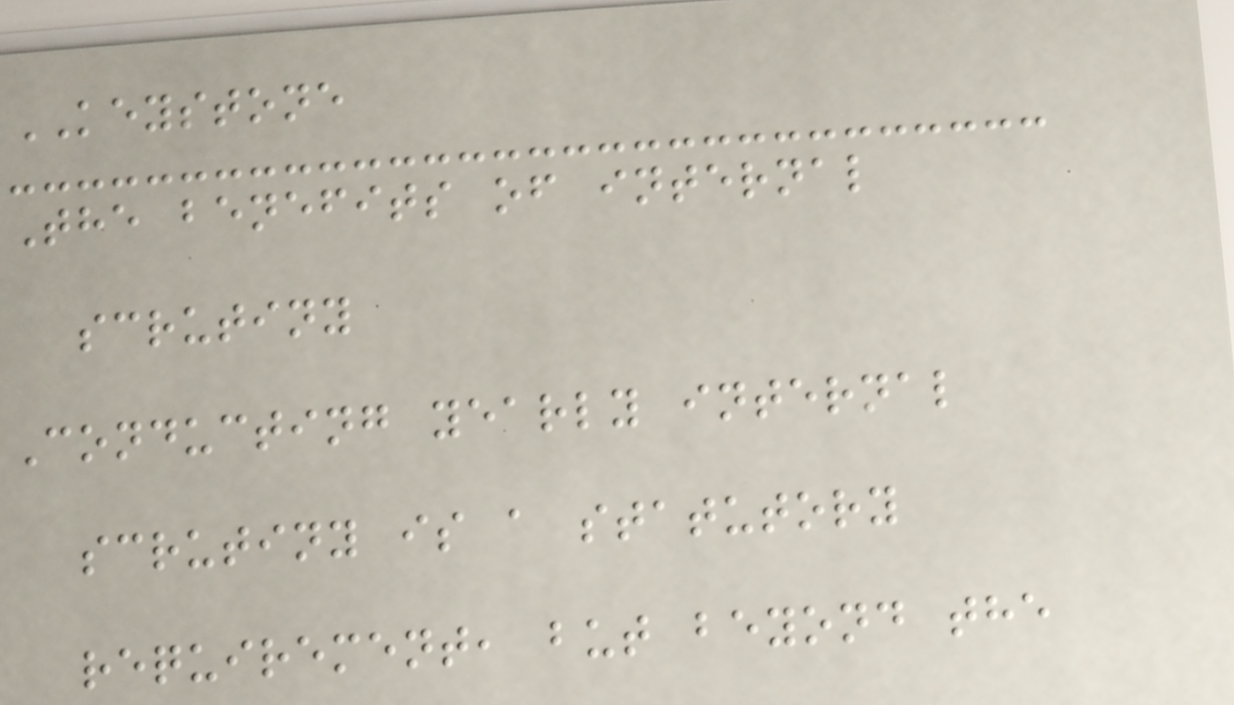KEYSTONE
The benefits of internal
scrutiny
Conducting yearly internal
scrutiny is a statutory
requirement, but beyond the
